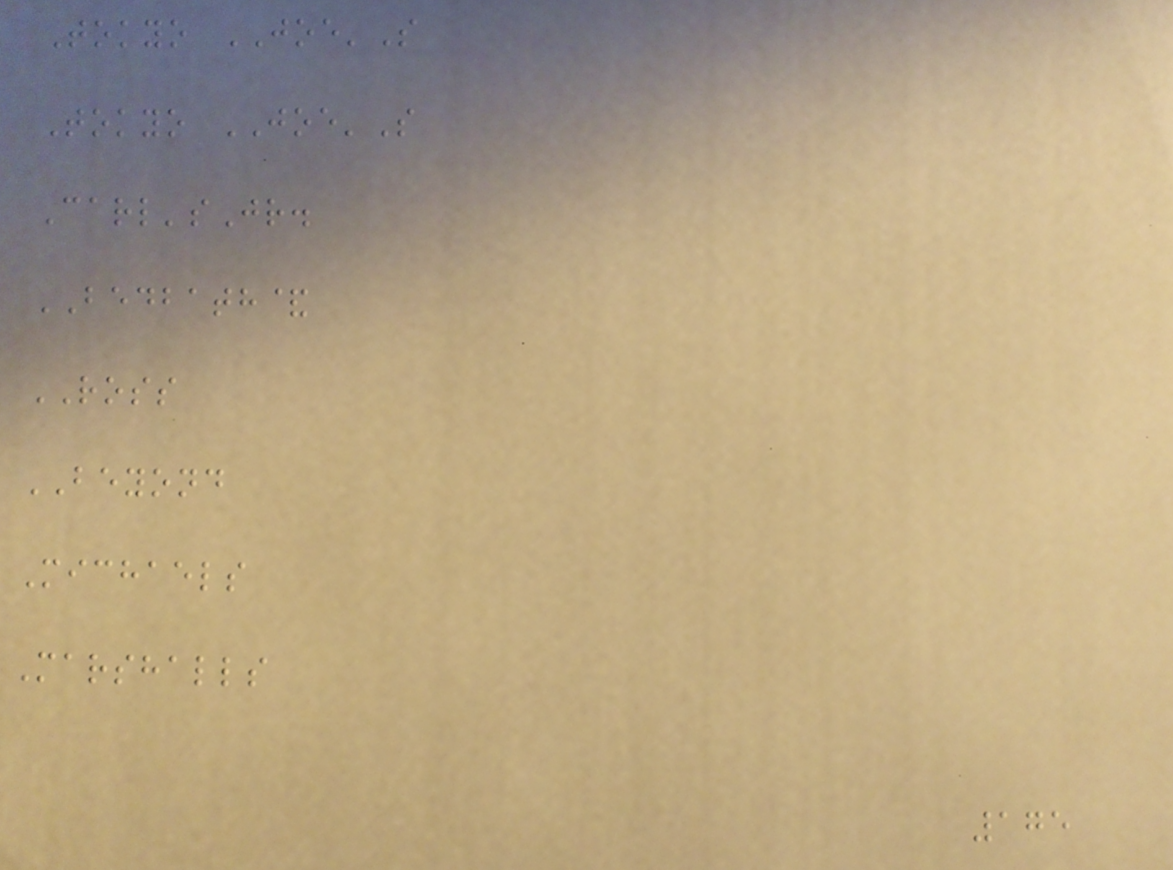Tokyo JOE'S
Tokyo JOE'S
Carl'sJr.
BEDBATH&
ROSS
BEYOND
Michaels
Marshalls
175
